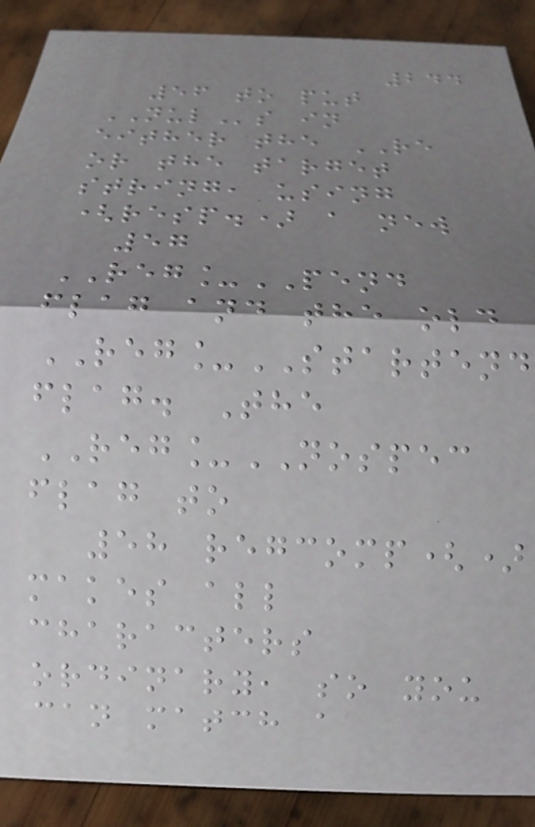244
56 to put
NULs in
either the RE
or the target
string, using
(resp.) a new
57
REG_PEND
flag and the old
REG_STARTEND
flag. The
REG_NOSPEC
flag to
58 regcomp()
makes all
characters
ordinary, so you
can match a
